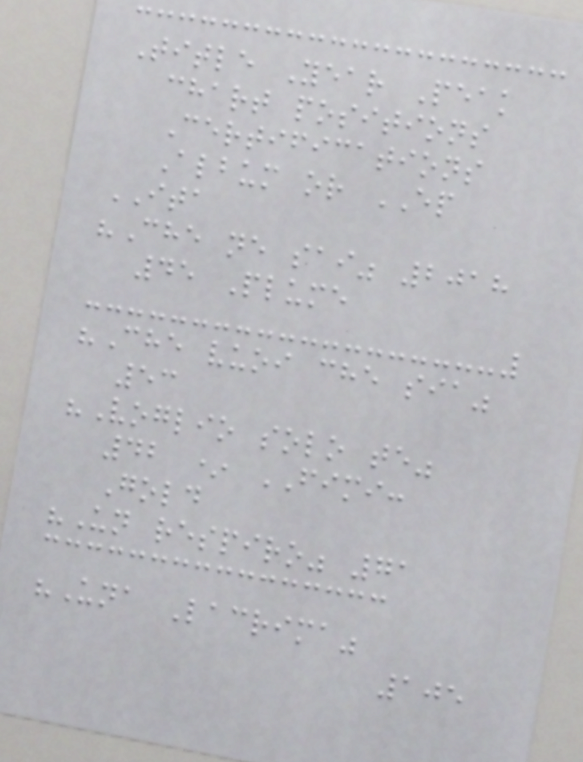Title Year Peak
chart positions
Certifications
Album or EP
ITA
"Che ne sai" 2018
45 Plume
"Che vuoi che sia"
53
"Voglio solo te"
42 * FIMI:
Gold
"Un respiro" 71
"Una Lacrima"
105
